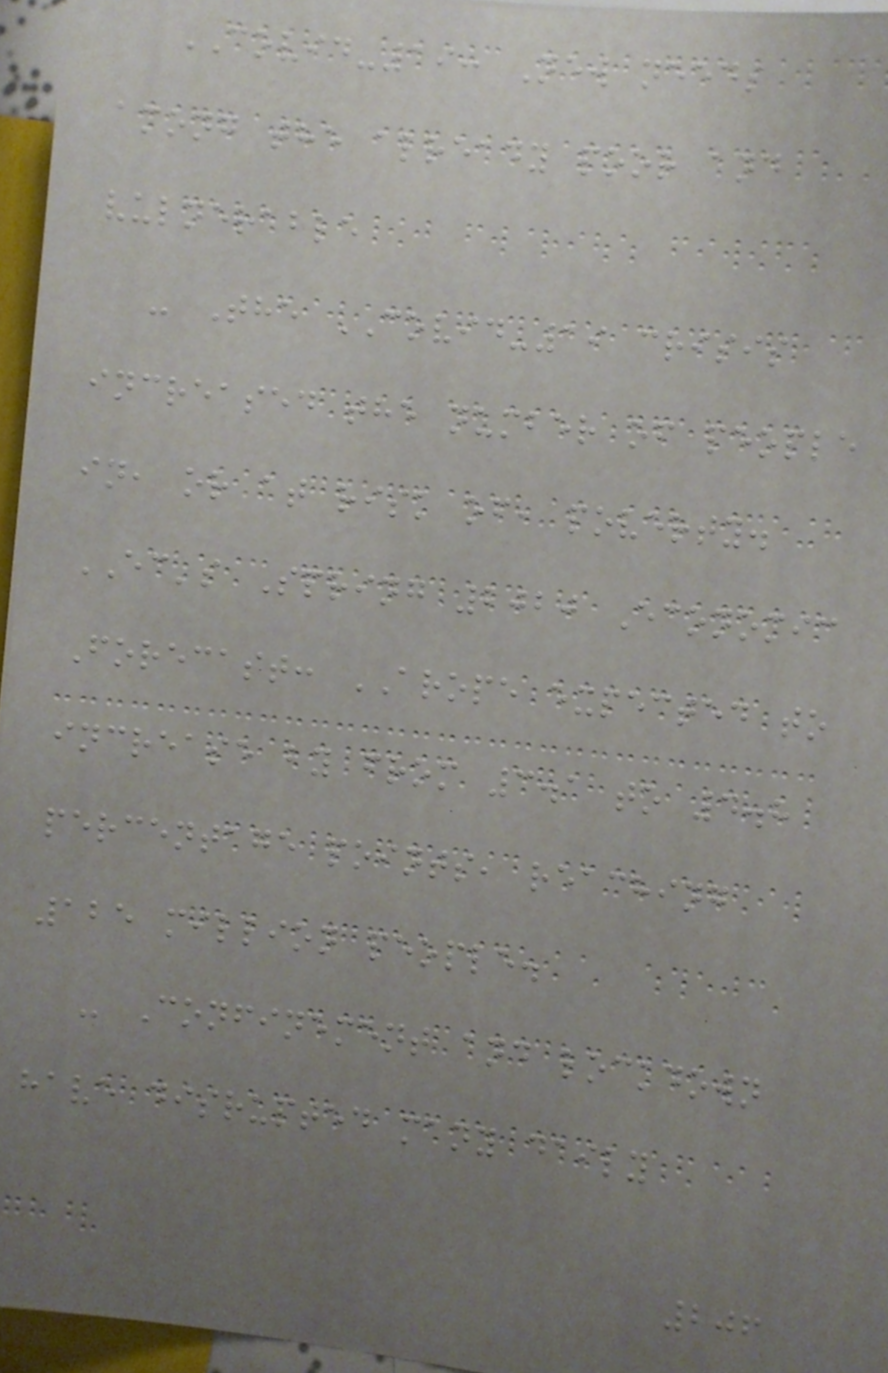COVID-19: New needs
among the already poor and
vulnerable
- The COVID-19 crisis
increased the number of people
in, or at risk of, poverty.
EC's Spring 2020 Economic
Forecast: AROPE expected to
increase by from 3.1 to 4.8
percentage points, reaching
125 million people.
- Confinement and lockdown
have disrupted many daily
206
